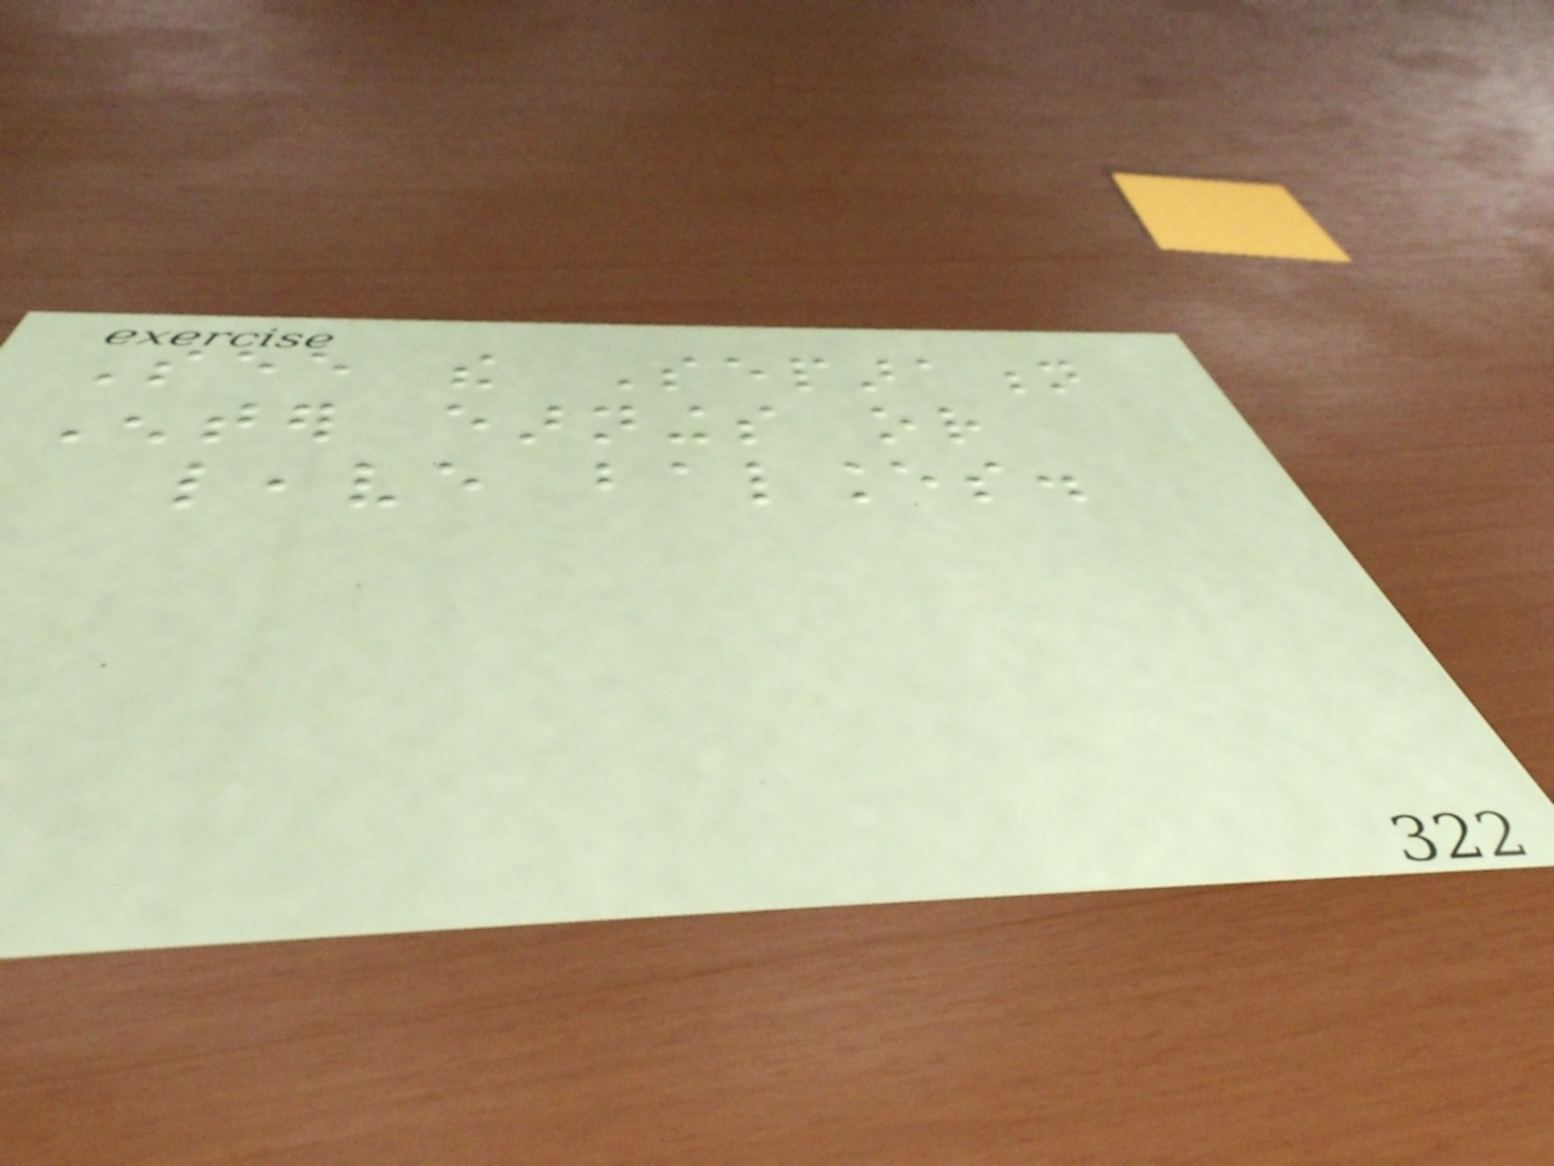See the Separation
Enter earnings or
leave balances.
